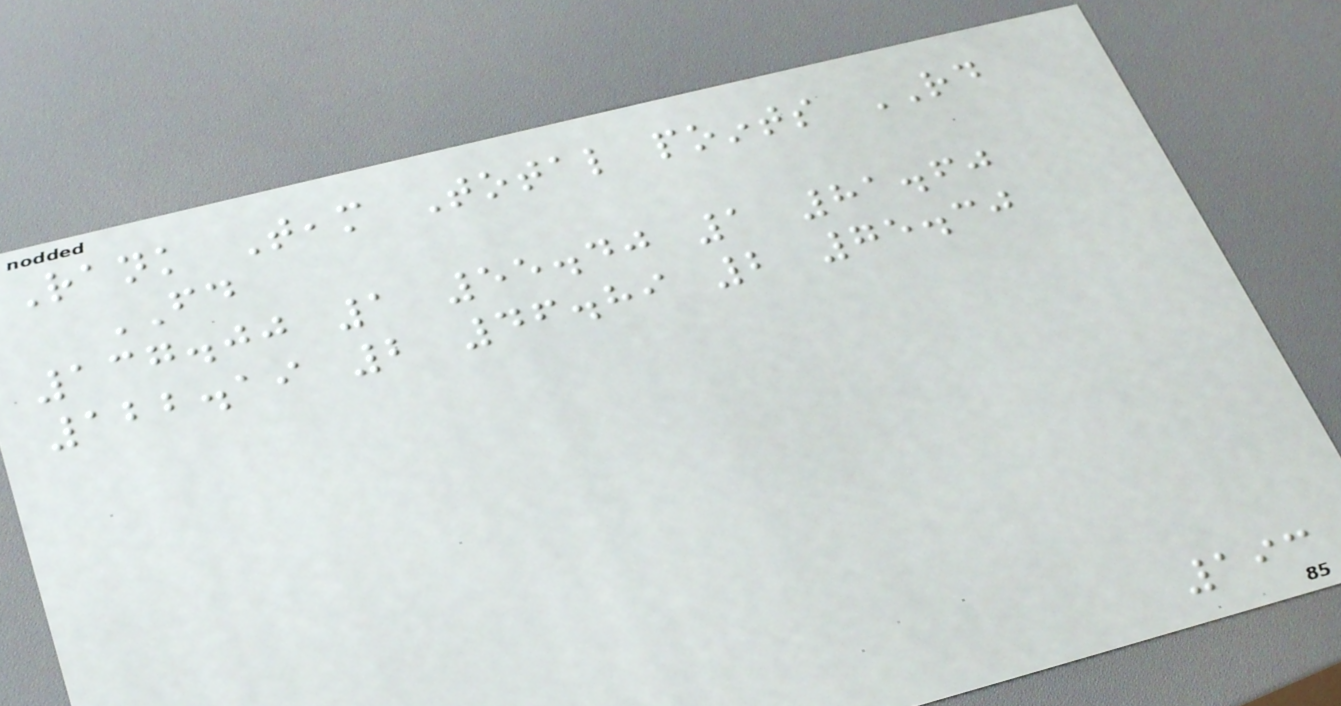Rank Team Total points RD
FD
137.00 1 55.40 1 81.60
122.19 2 46.89 2 75.30
193
